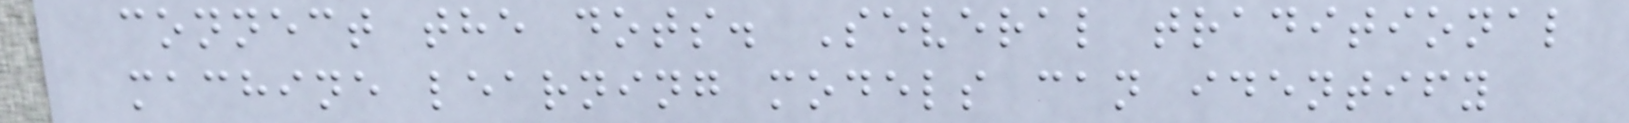connect the dots. Several traditional
machine learning models can identify
